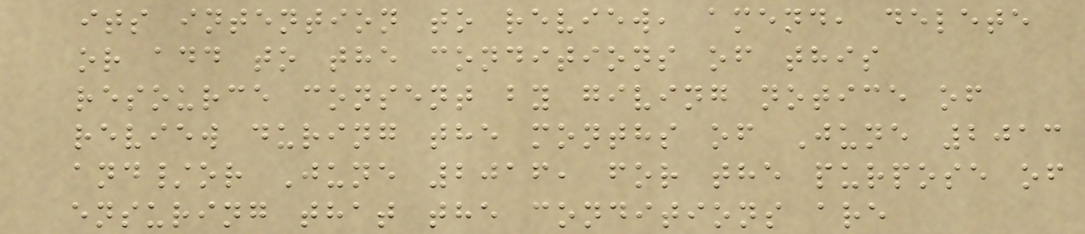its intention to review, amend, delete
or add to the conditions of this
resource consent by giving notice of
review during the months of June 2013
and/or June 2016, for the purpose of
ensuring that the conditions are
